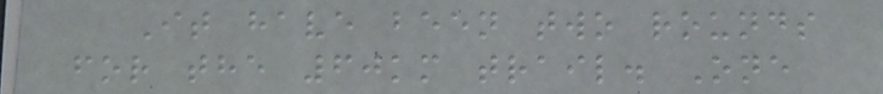It have been two rounds
for the 60km trail. One
